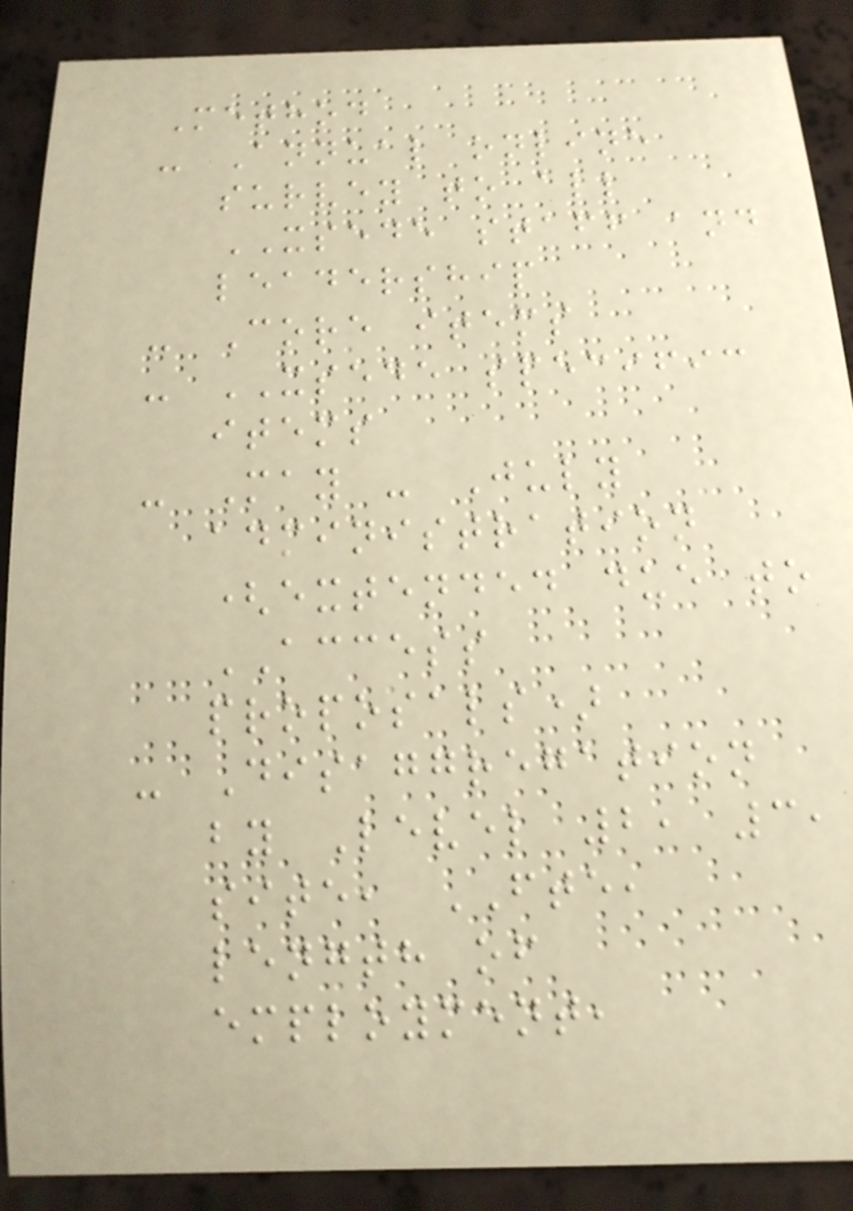Method
- Annual online
survey to all
XSEDE staff and
leadership
- Core items
- XSEDE specific
items
- May - July
administration
(extended due to
ACCESS
proposals)
- Disaggregation
by Level 2, 3,
site, FTE,
length of
employment,
